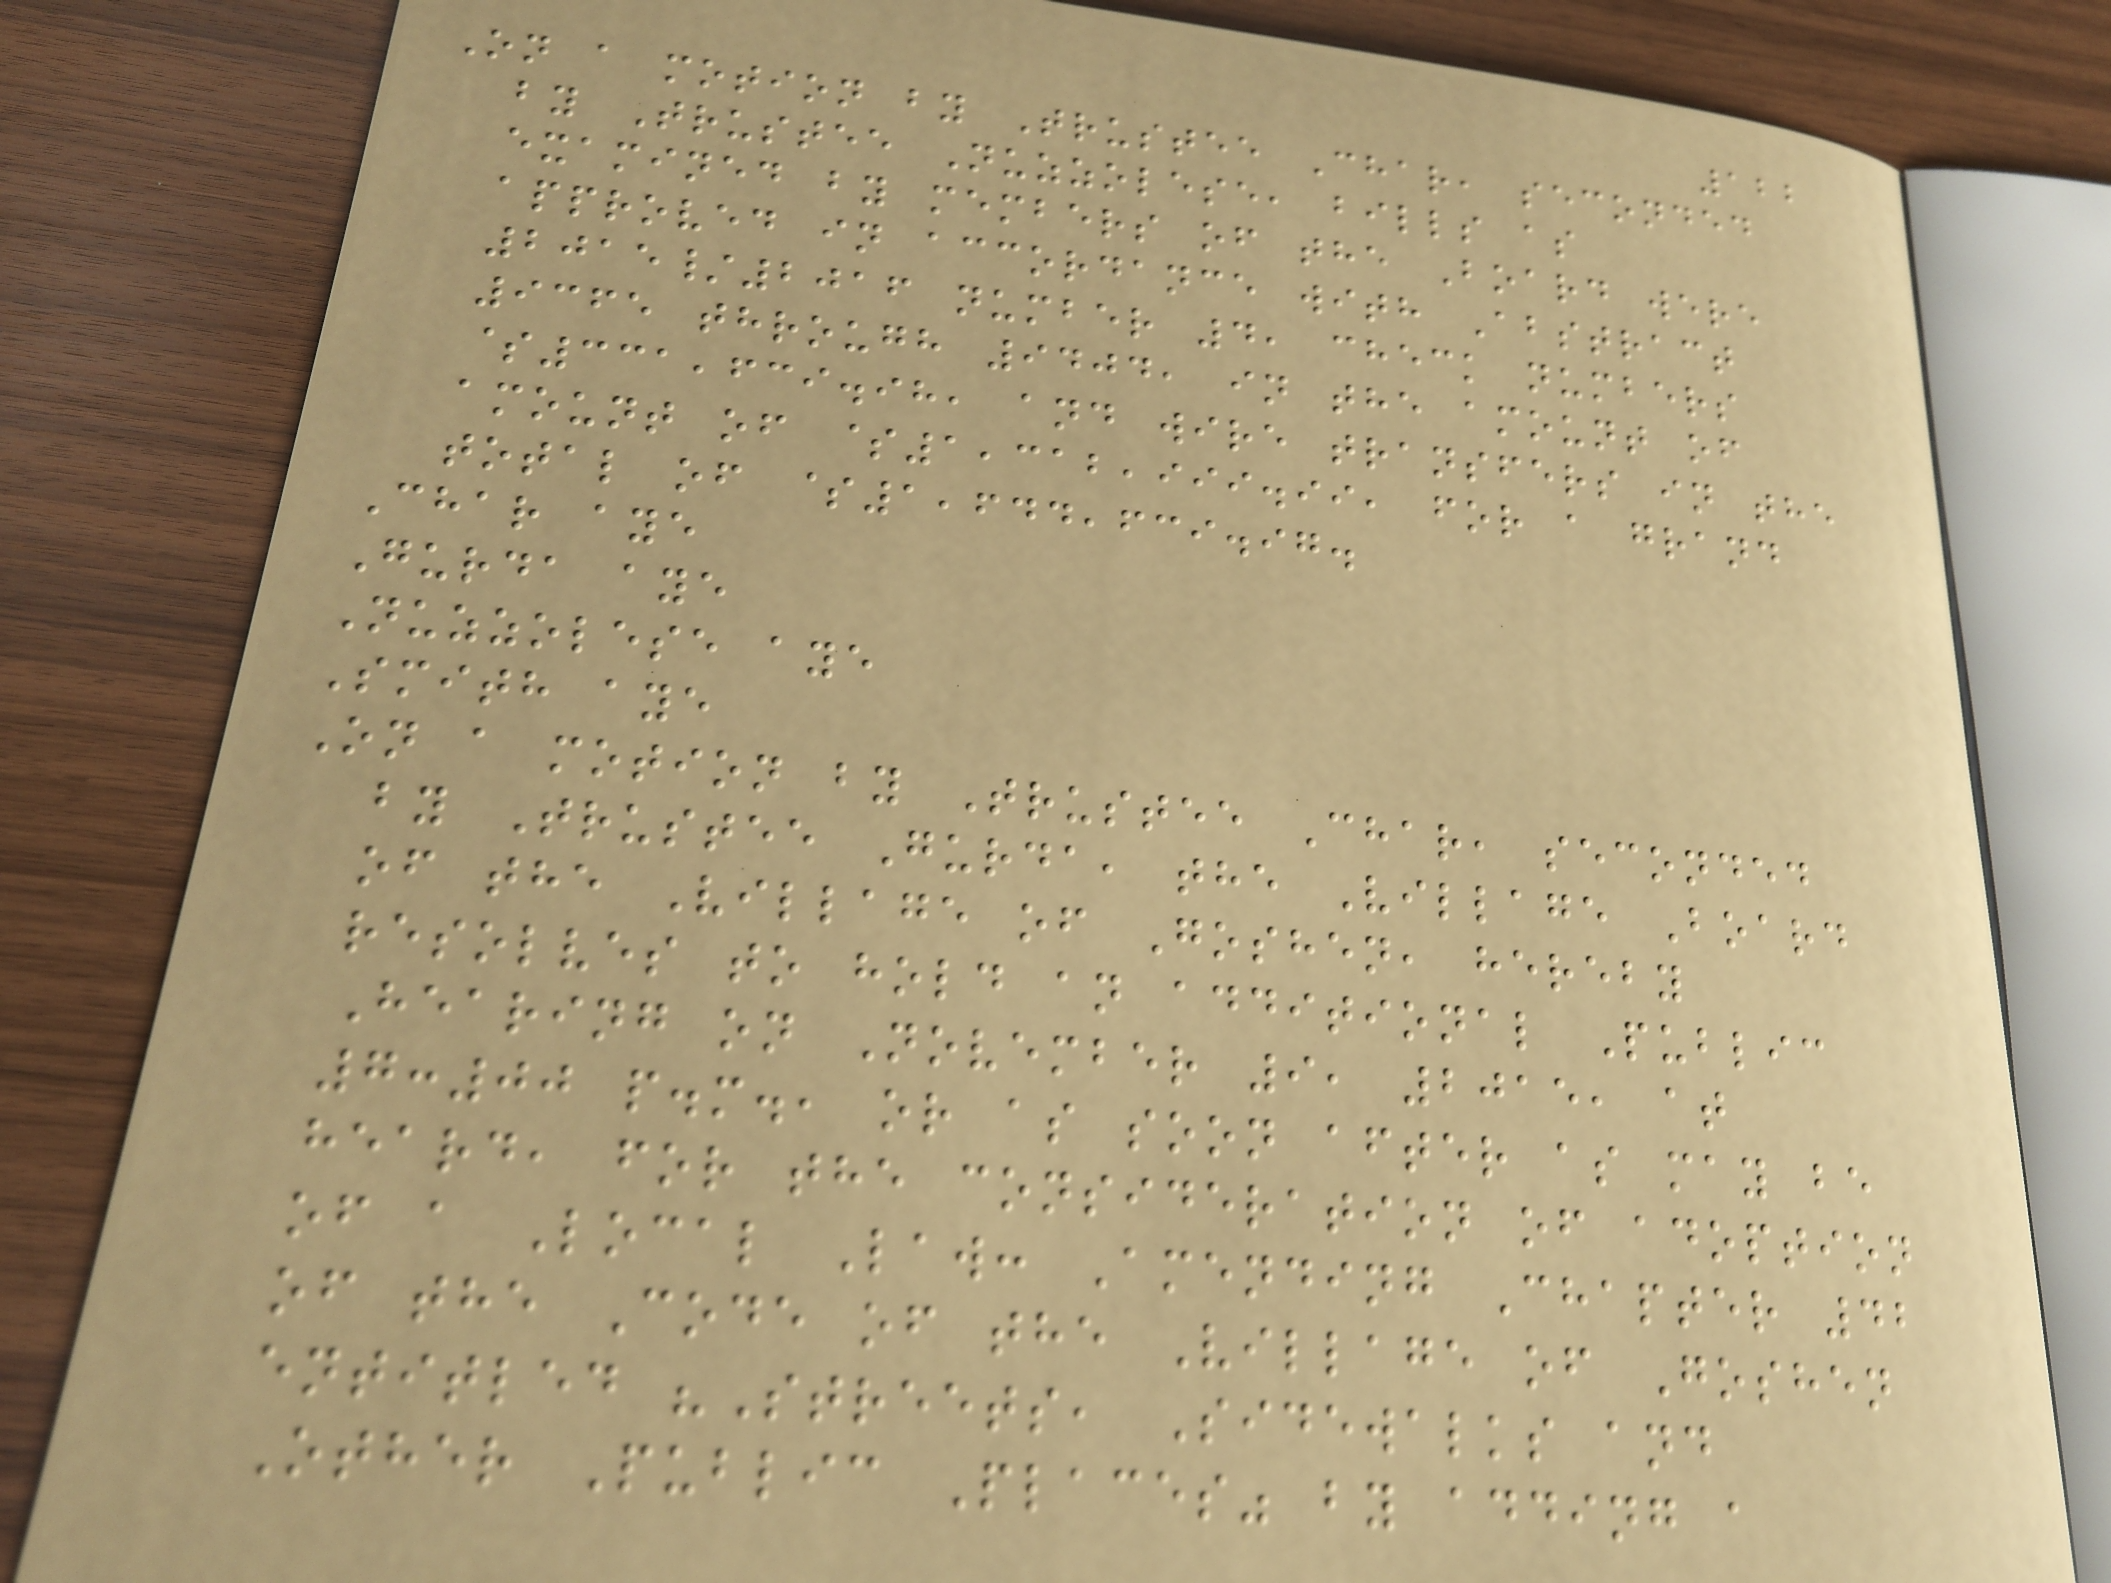122
On a motion by Trustee Char, seconded
by Trustee Nuzzolese, bills as
examined by members of the Board were
approved in accordance with Abstract
2015/2016 number 4, check numbers
9365 through 9404, in the amount of
$331,639.98, and wire transfers in the
amount of $1,312,999.99, for a grand
total of $1,644,639.97.
Char aye
Gurda aye
Nuzzolese aye
Smith aye
On a motion by Trustee Char, seconded
by Trustee Gurda, the Village Board
of the Village of Goshen, hereby
resolves to hold an additional Public
Hearing on November 9, 2015, at
7:00 p.m., or as soon after as may be
heard, for the consideration of adoption
of a Local Law: Amending Chapter 42
of the Code of the Village of Goshen
entitled "Streets, Sidewalks and
Other Public Places" by adding a
